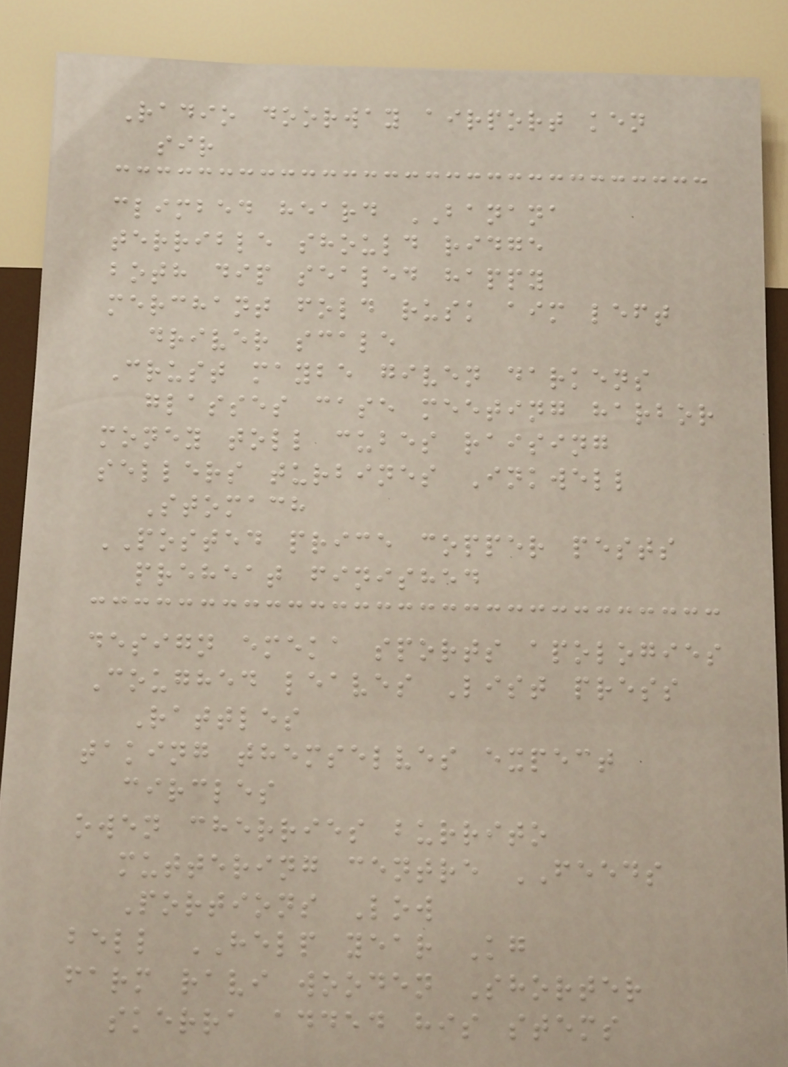Radio doorway airport ken
sir
climbed heard BANANA
terrible should ridge
both dip sealed happy
merchant fold rusk aim left
driver scale
Crust maybe given darkens
glasses case meeting harbor
money toll cubes raising
sellers turbines Inkwell
Stomach
POSTED price copper pests
preheat finished
design emeka sports apologies
Coughed leaves List press
Rattles
taking themselves expect
circles
owen cherries burrito
muttering centre FEEDS
Portions Low
bell HELP year Kg
farm ravi wooden Shorter
skerra added his stems
